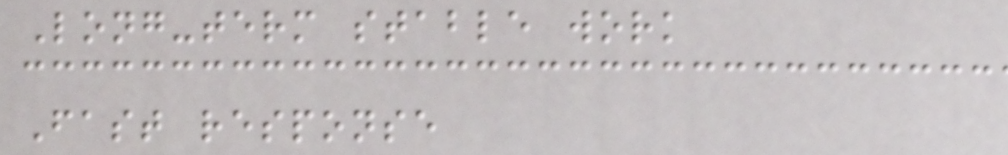Long-term stable work
Fast response
